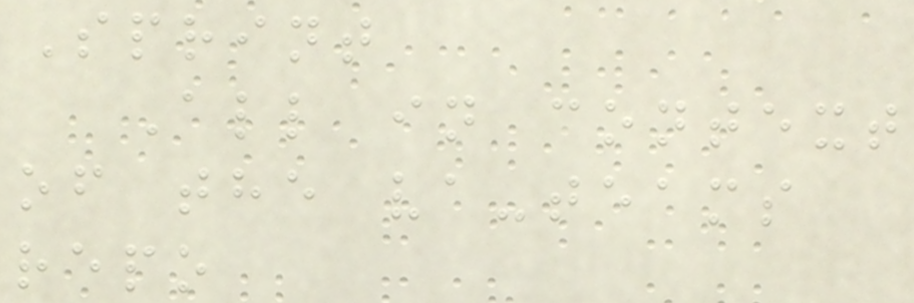Sprint
All in context
of the va-teams
repo
